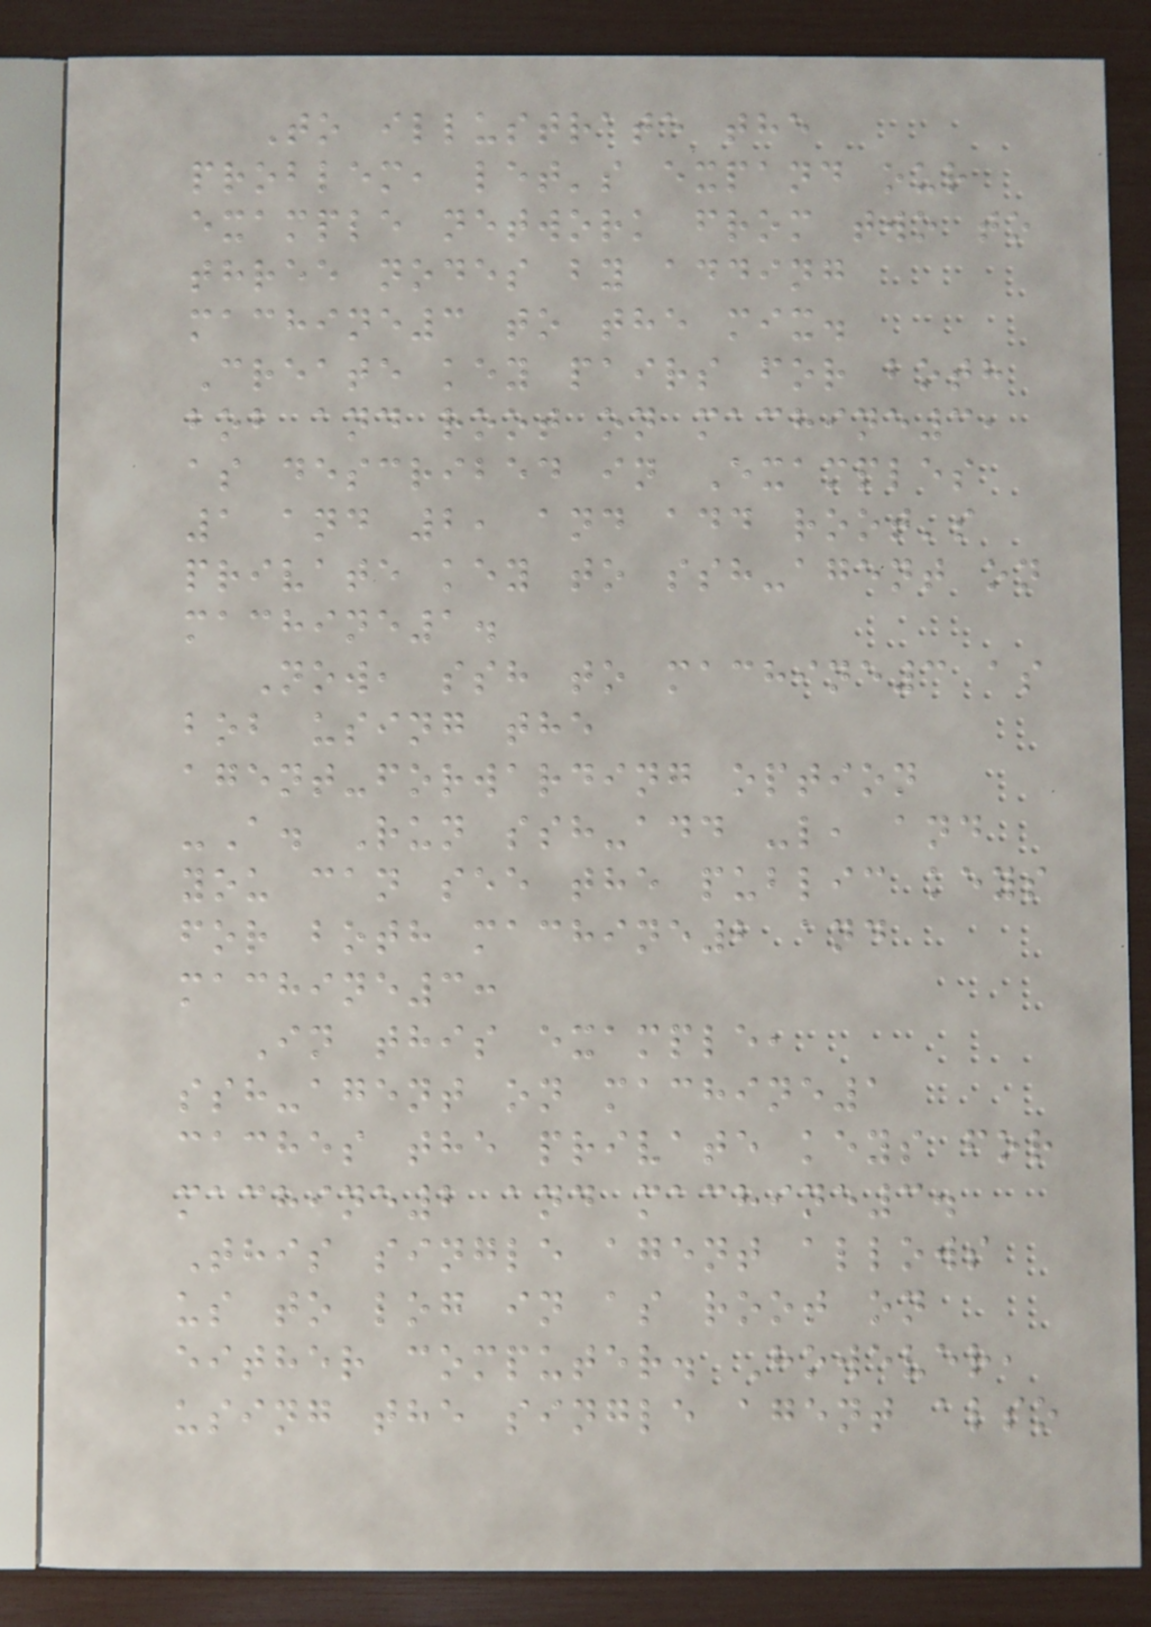To illustrate the
problem, let's expand our
example network from two to
three nodes by adding
machine3 to the mix.
Create key pairs for both
bob and root on machine3,
as described in Examples
1 and 2, and add root's
private key to ssh-agent on
machine1.
Now, ssh to machine3 as
bob using the
agent-forwarding option
-A. Run ssh-add -l, and
you can see the public keys
for both machine2 and
machine3:
In this example,
ssh-agent on machine1
caches the private keys for
machine2 and machine3.
This single agent allows
us to log in as root on
either computer. However,
using the single agent also
